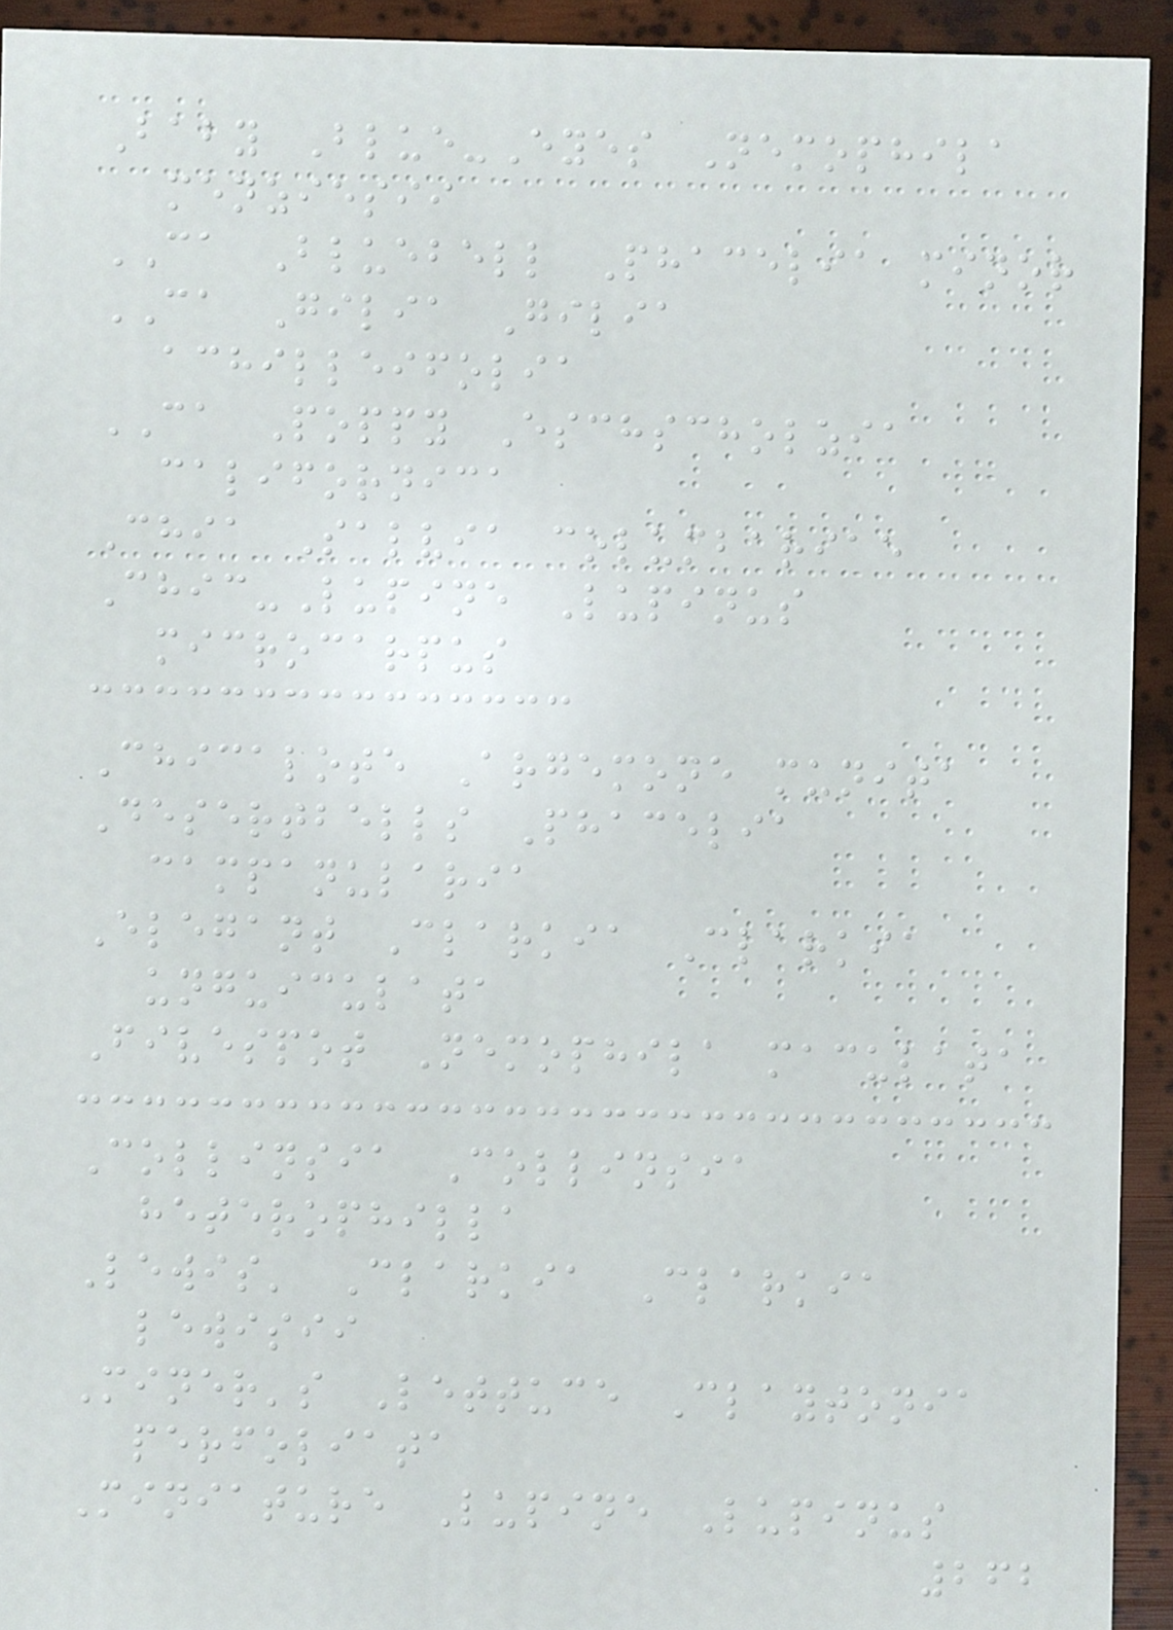Baby Blue-Eyes Nemophila
menziesii
CA Bluebell Phacelia minor
CA Gilia Gilia
achilleifolia
CA Poppy Eschscholzia
californica
Chia Salvia columbariae
Chic-Lupine Lupinus
microcarpus
Chicalote Argemone munita
Desertbells Phacelia
campanularia
Elegant Clarkia Clarkia
unguiculata
Fivespot Nemophila maculata
Collinsia Collinsia
heterophilla
Lewis' Clarkia Clarkia
lewisii
Miner's Lettuce Claytonia
perfoliata
Miniature Lupine Lupinus
262
